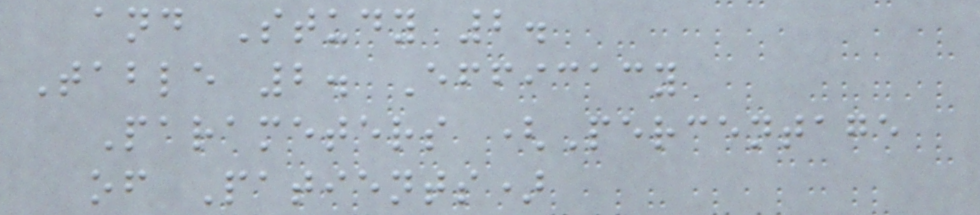and Study 2.
Table 2. Efficacy
Parameters (Percentage
of Patients)
